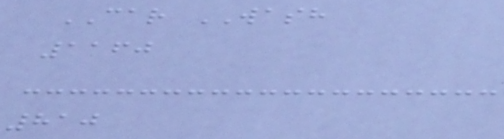CAR WASH
1160
810
